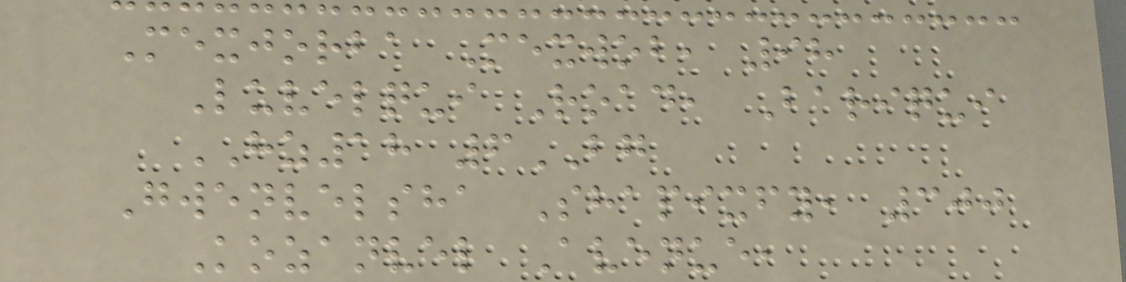Mexjorba Mexwob, 98
Luvelqui Road, Bariqui
HZ18 6BG
Gwenvelsha Shapixfy, 300
Kozanvel Avenue,
